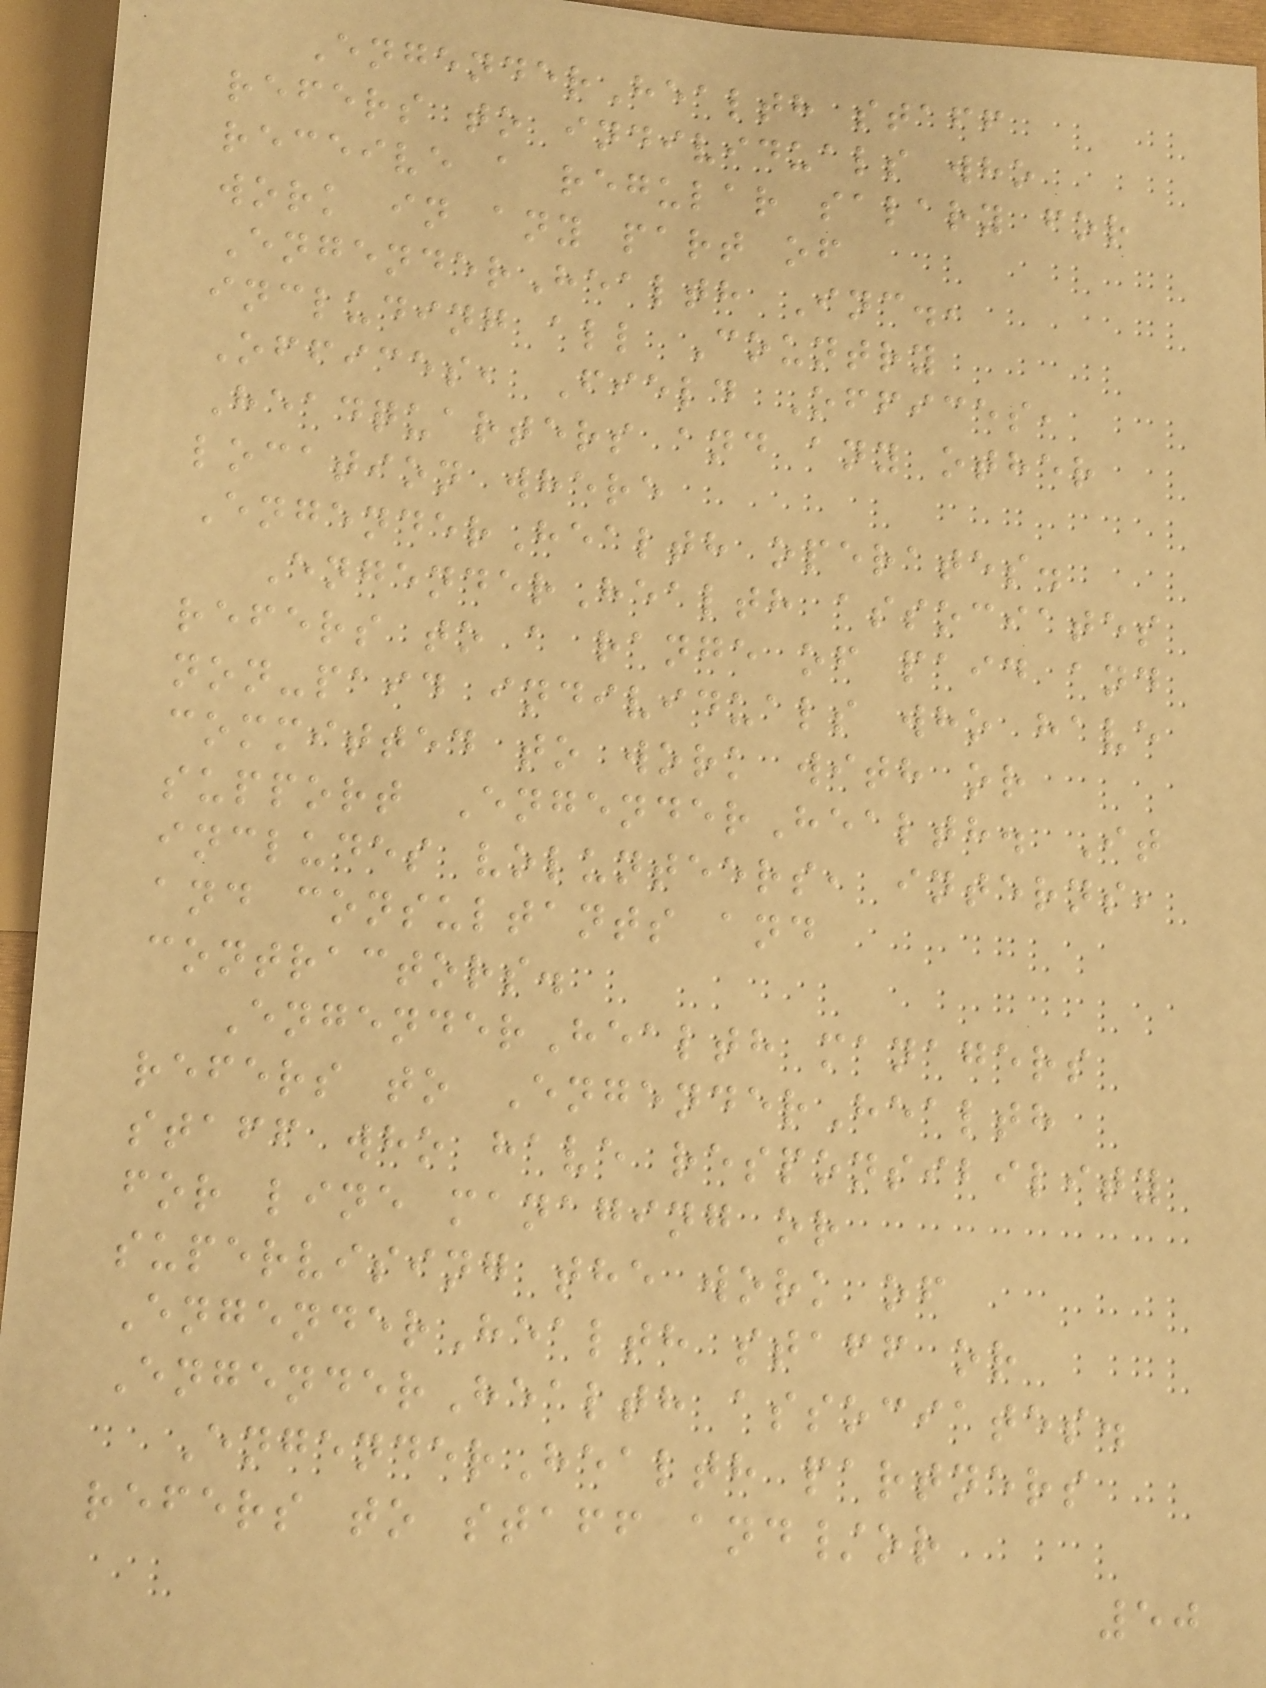EngenderHealth staff
refers to individuals who
receive a regular salary for
work in any part of
EngenderHealth Inc.,
including all Country
Offices, Field Offices,
Headquarters and any other
location where
EngenderHealth operates.
EngenderHealth associates
refers to a range of paid and
non-paid individuals who have
committed to work with or
support EngenderHealth. It
includes volunteers, interns,
and consultants and
contractors.
EngenderHealth managers
refers to EngenderHealth
staff who have responsibility
for line managing or
supervising the work of
EngenderHealth staff or
EngenderHealth associates.
EngenderHealth partners
refers to staff and/or
50
